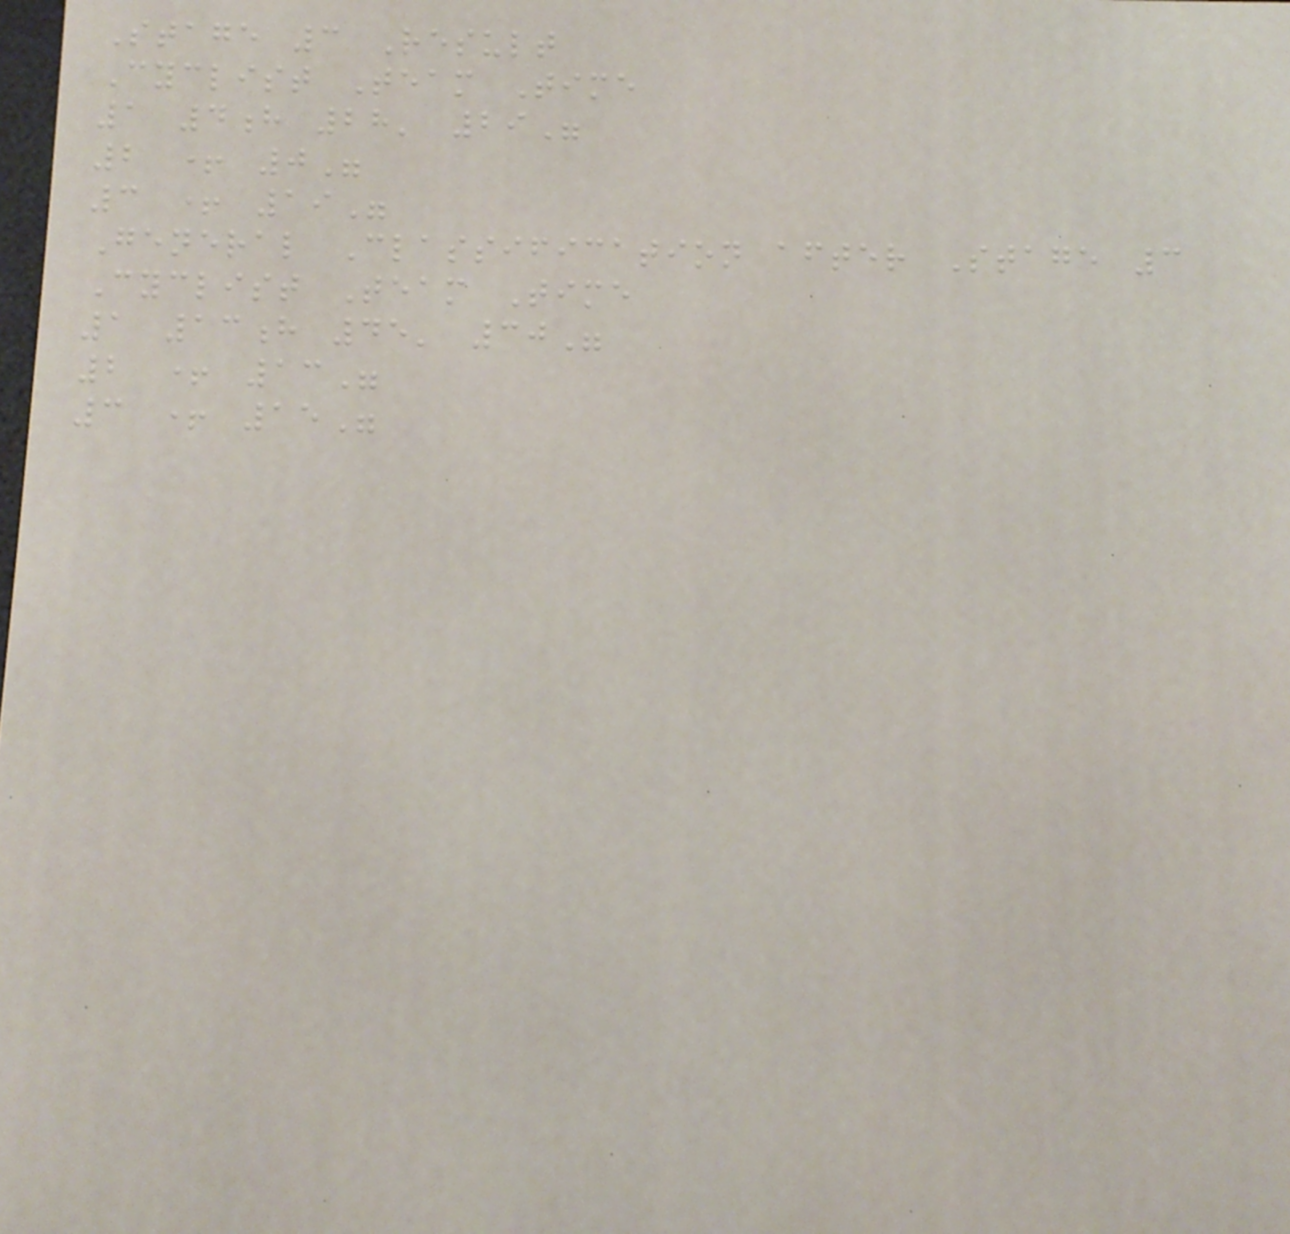Stage 3 Result
Cyclist Team Time
1 4h 28' 29"
2 + 0"
3 + 19"
General Classification after Stage 3
Cyclist Team Time
1 13h 45' 30"
2 + 13"
3 + 15"
